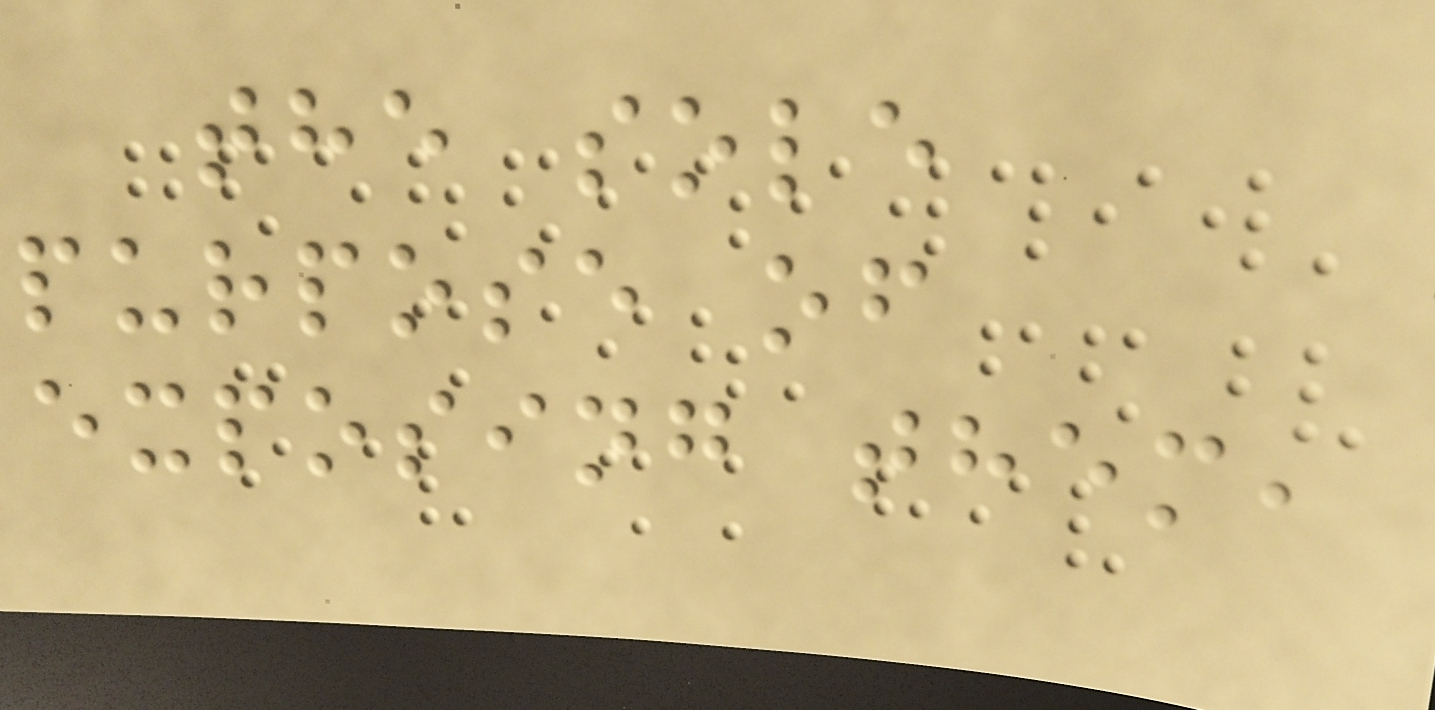the sole
purpose of
exposing them,
